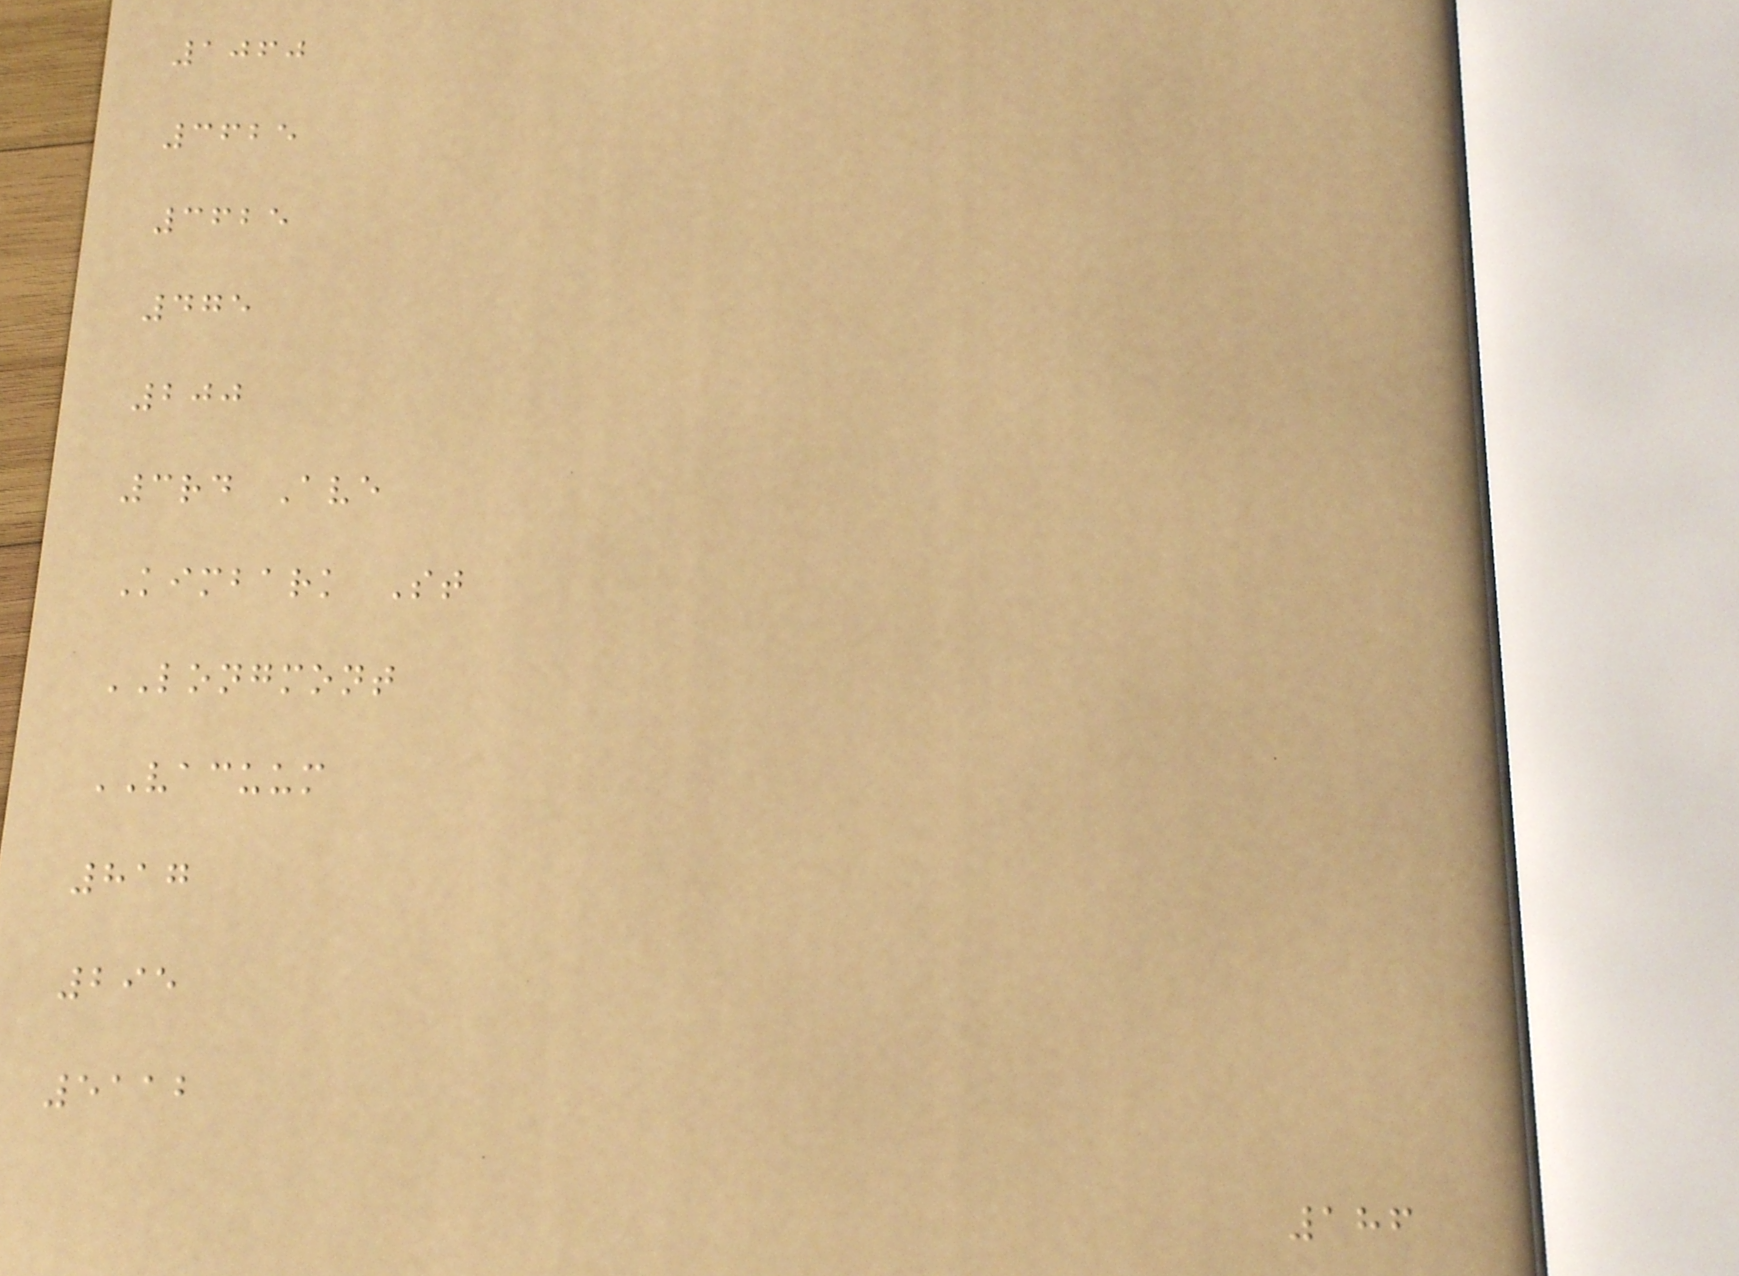1060
3625
3625
475
200
3rd Ave
Kimbark St
LONGMONT
VACUUM
817
295
5112
186
